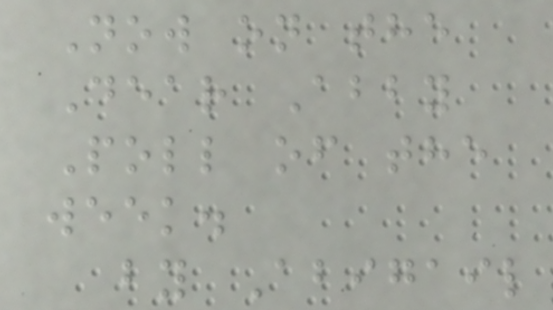Now on the
Dear Abby
Poll of the
week.
by Abigail
